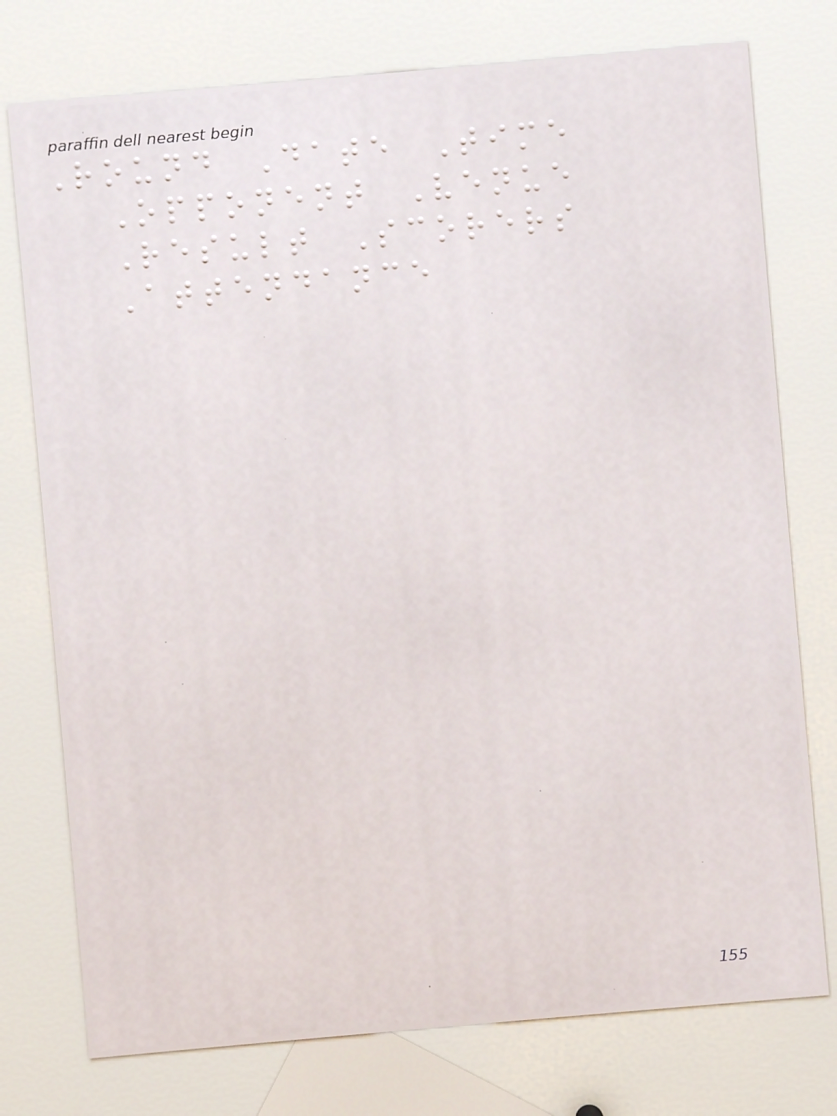Round Date Time
Opponent Venue
Result Scorers
Attendance
